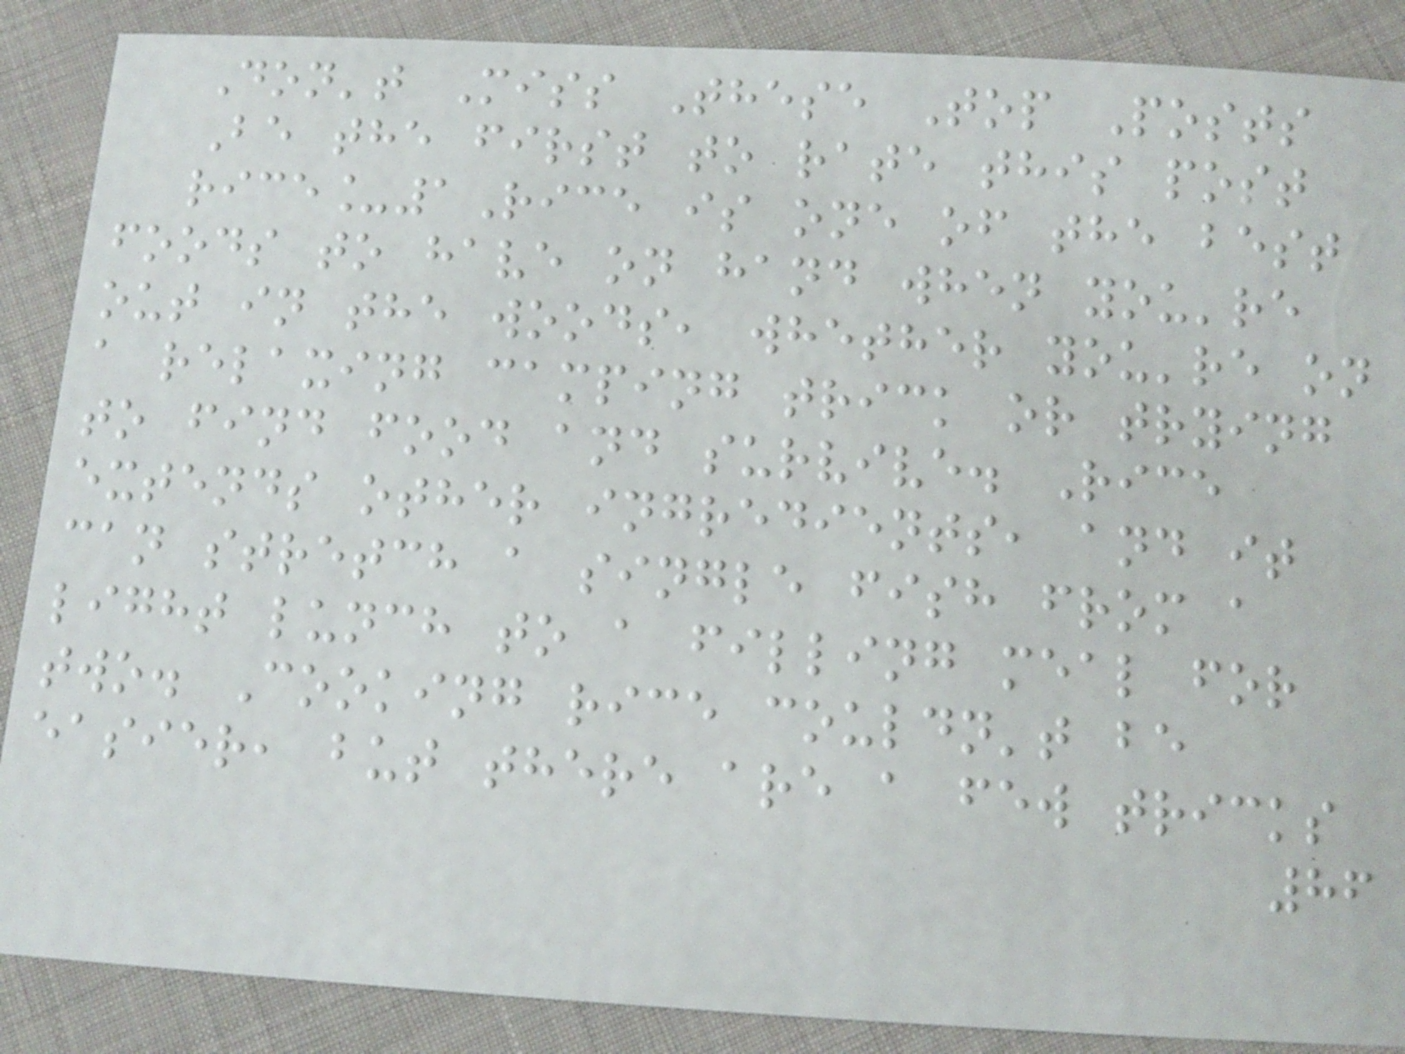Don't Miss These Top Posts
Be the first to rate this post
rice_1Rice is one of the best
foods to have on hand when you're
out in the woods, whether you're on
a relaxing camping trick or trying
to find food and survive. Rice
extends other ingredients, and it
can stretch a single fish from a
light lunch to a filling meal for
two. Cooking rice couldn't be
easier, but there are a few tricks
86
